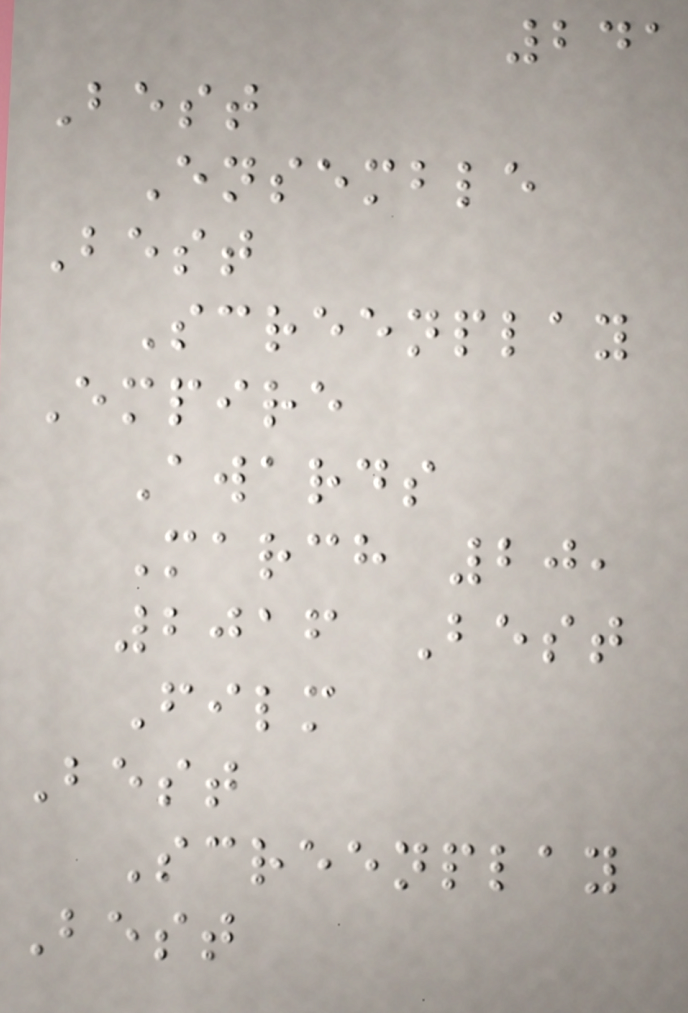241
Best
Ensemble
Best
Screenplay
Empire
Awards
March 20,
2016 Best
Film
Best
Screenplay
Best
